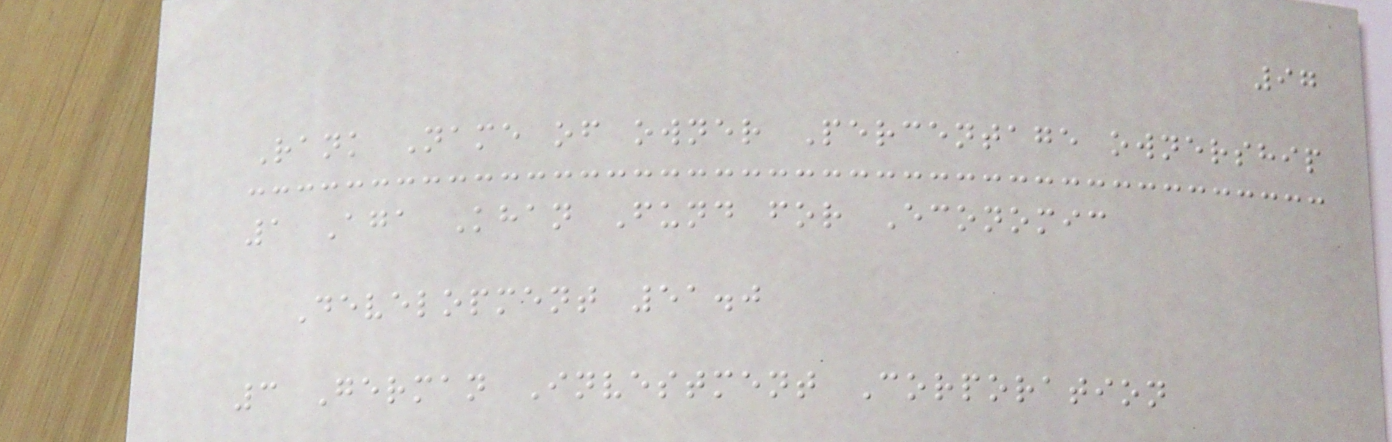97
Rank Name of owner Percentage ownership
1 Aga Khan Fund for Economic
Development 51.0
3 German Investment Corporation
